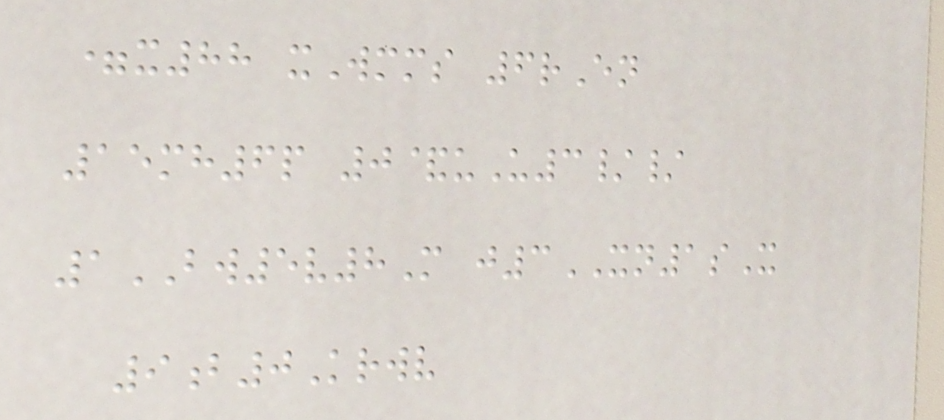=x88 xWmms 6rEn
15mh6p 0&uU3//
1BW5v8M j3XN1sX
9b0Krwv
